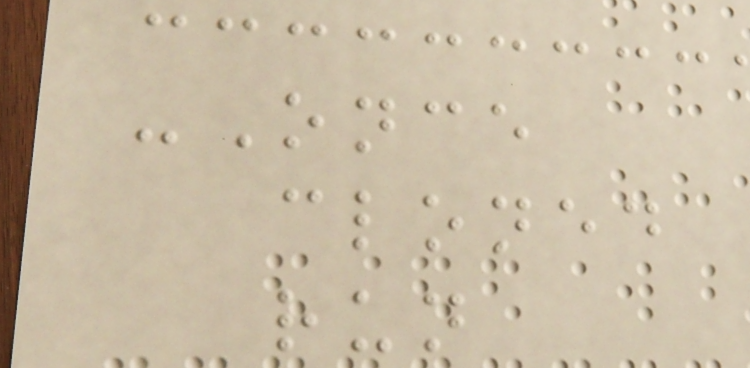-Once
cloned
run
